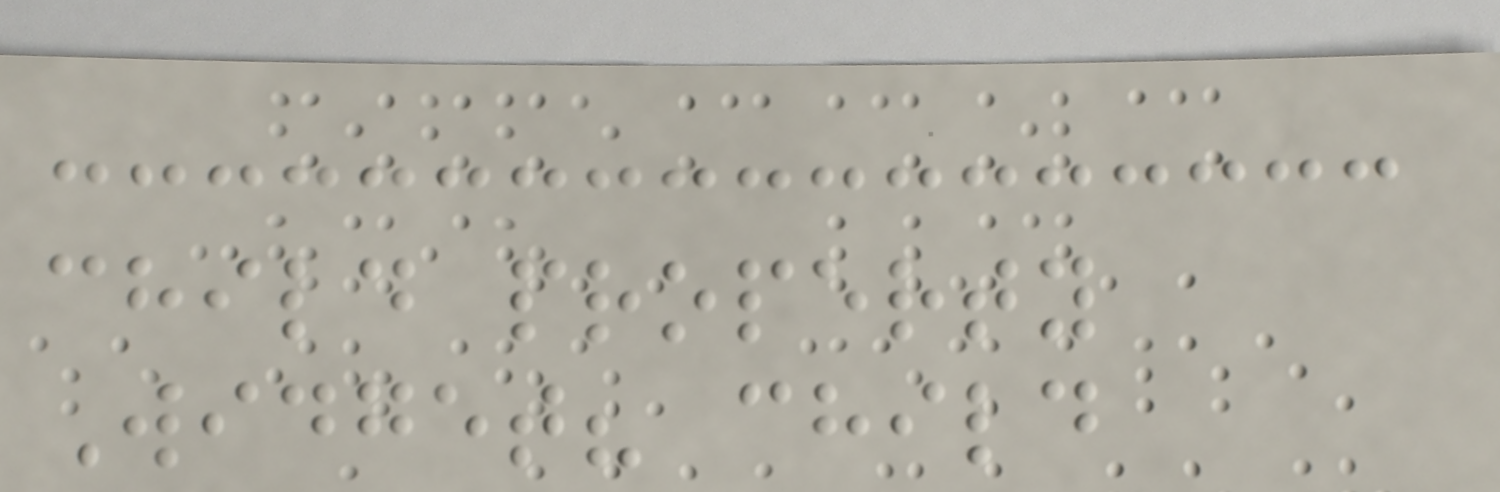child property
Widget? child
